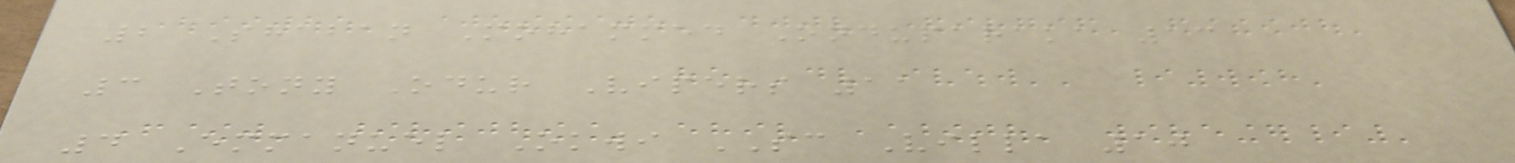2 Shaban Mohammed Onduparaka 13
3 Tony Odur Vipers 11
4 Emmanuel Okwi SC Villa 10
